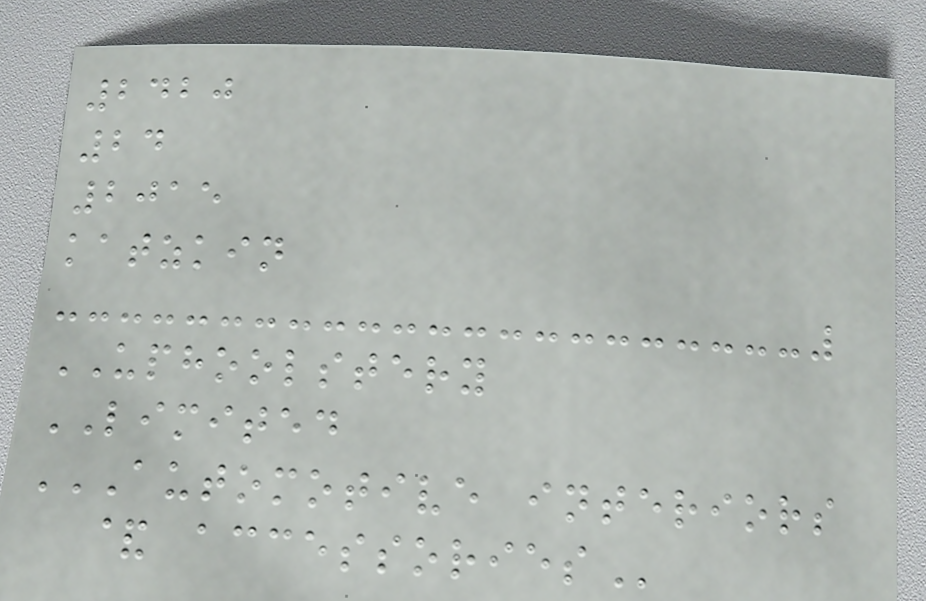2420
24
2015
katzkin
UPHOOLSTERY
LIMITED
AUTOMOTIVE INTERIORS
& ACCESSORIES
